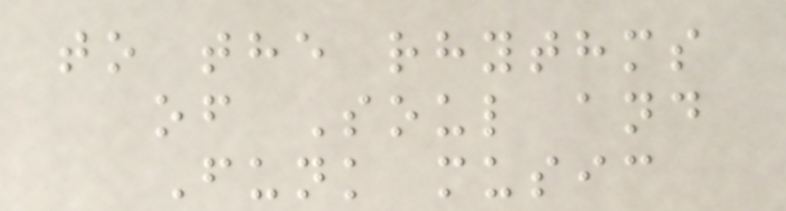to the rhythms
of Soul and
Funk music
